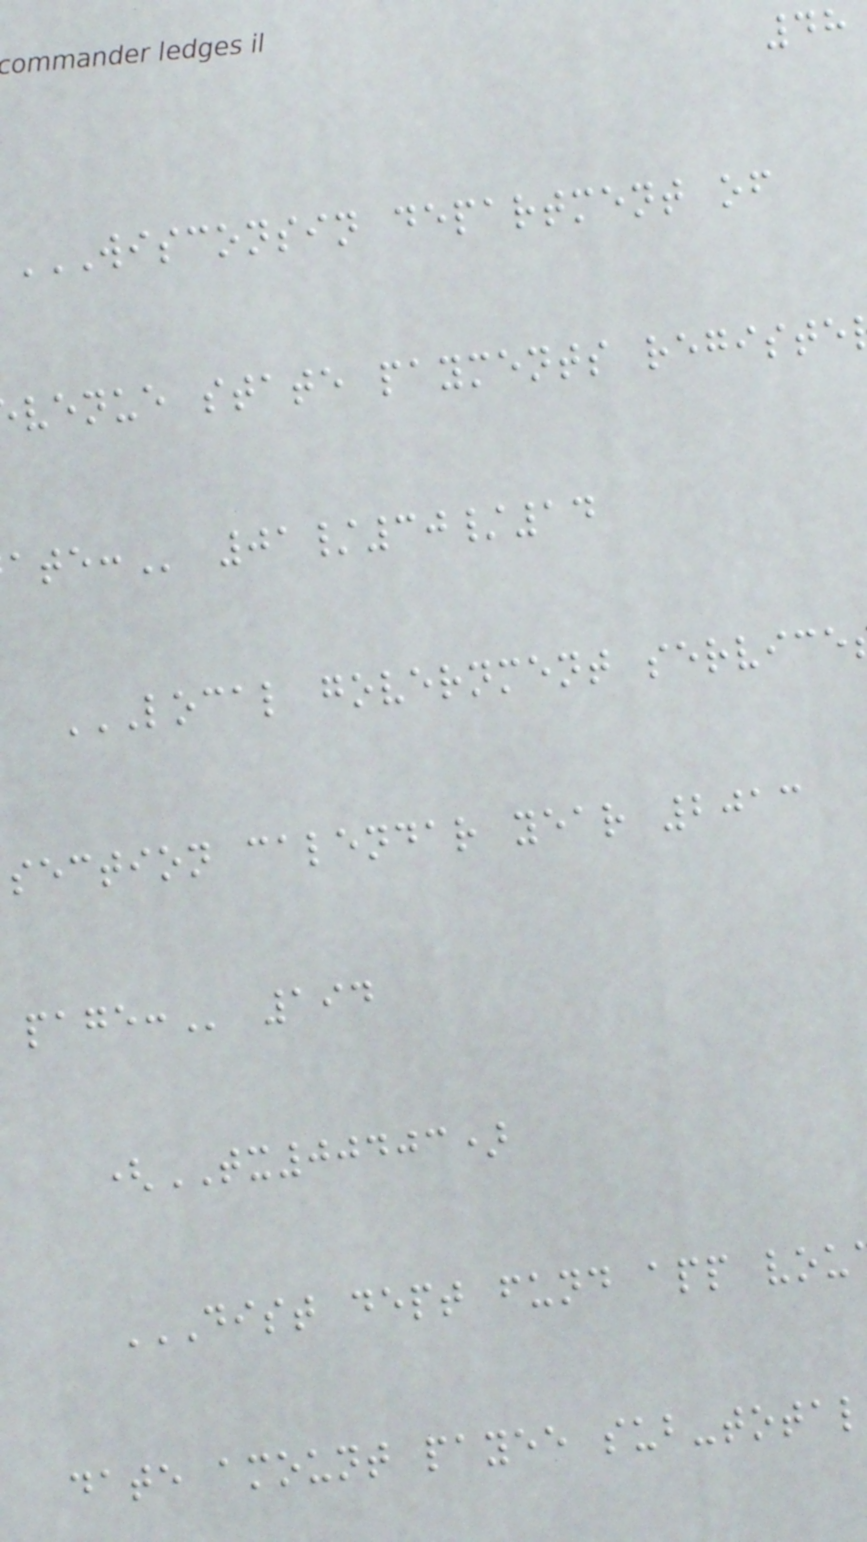48
WISCONSIN DEPARTMENT OF
venue state payments
01/30/14
section calendar year 2013
194
(TX00403)
date amount payee
